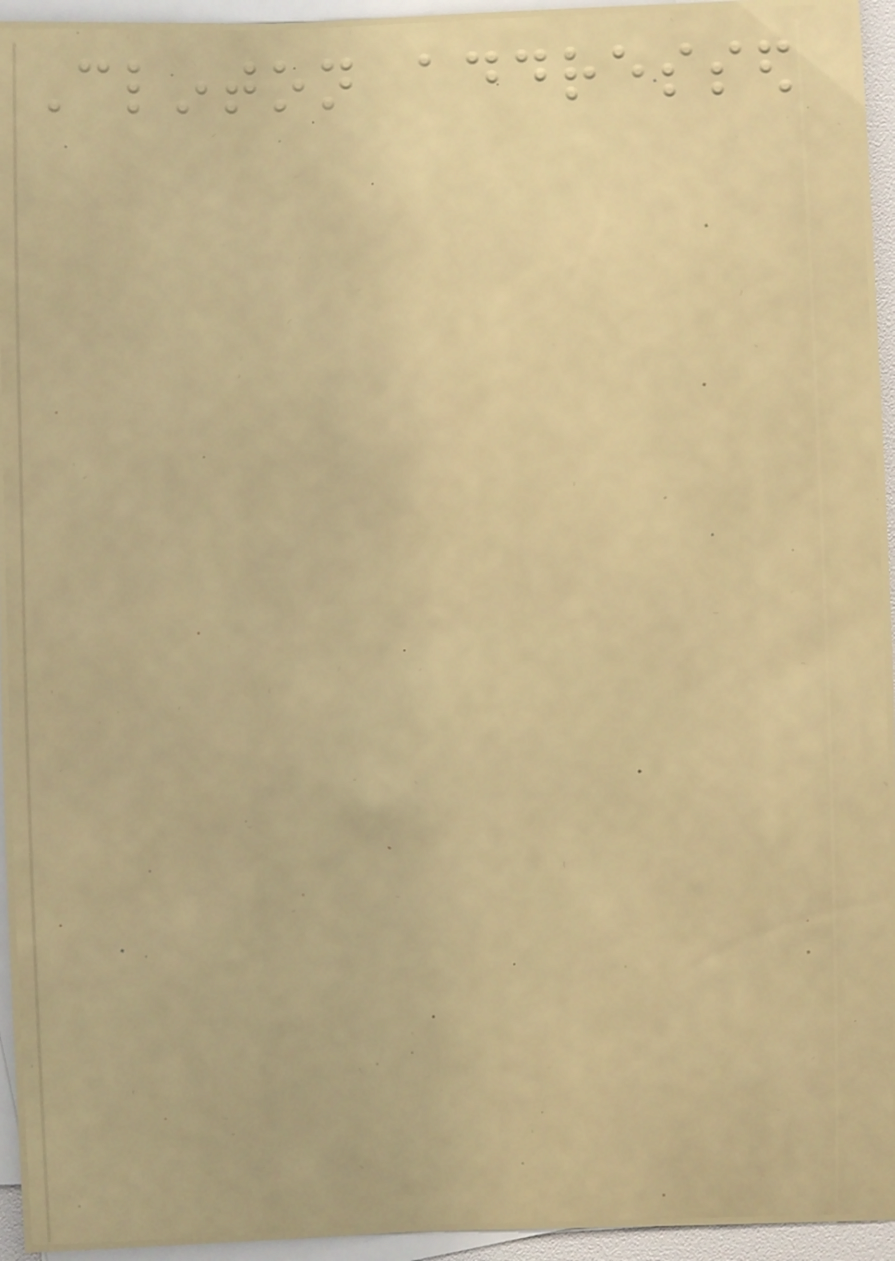Clinton addressed
